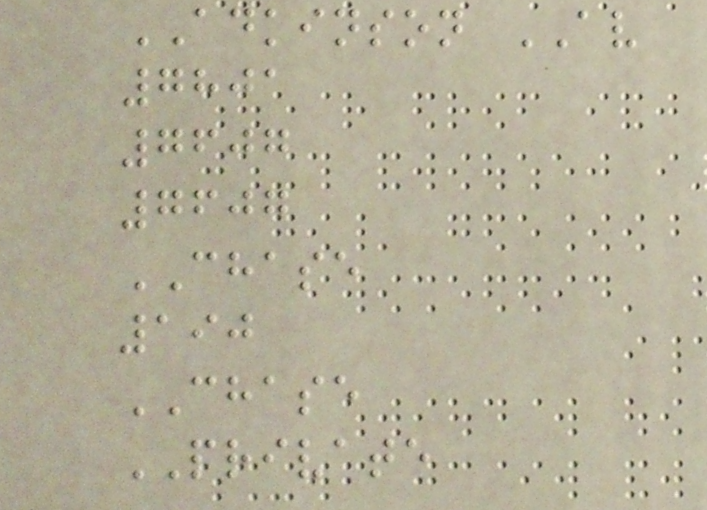ADKINSON AV
7801
7607
7607
CHASE
190
CHASE
PRIVATE
